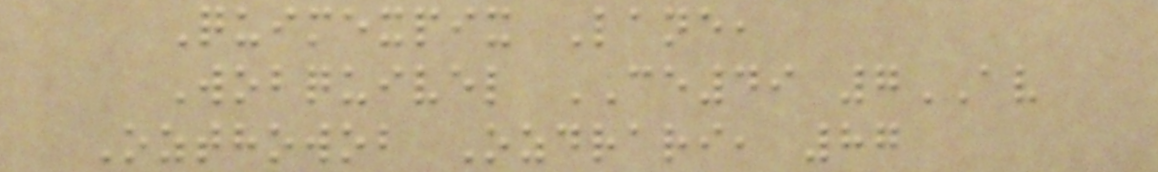Quimexpix Lane,
Wobquivel CE49 7AV
Ozthowob Ozdrari, 87
